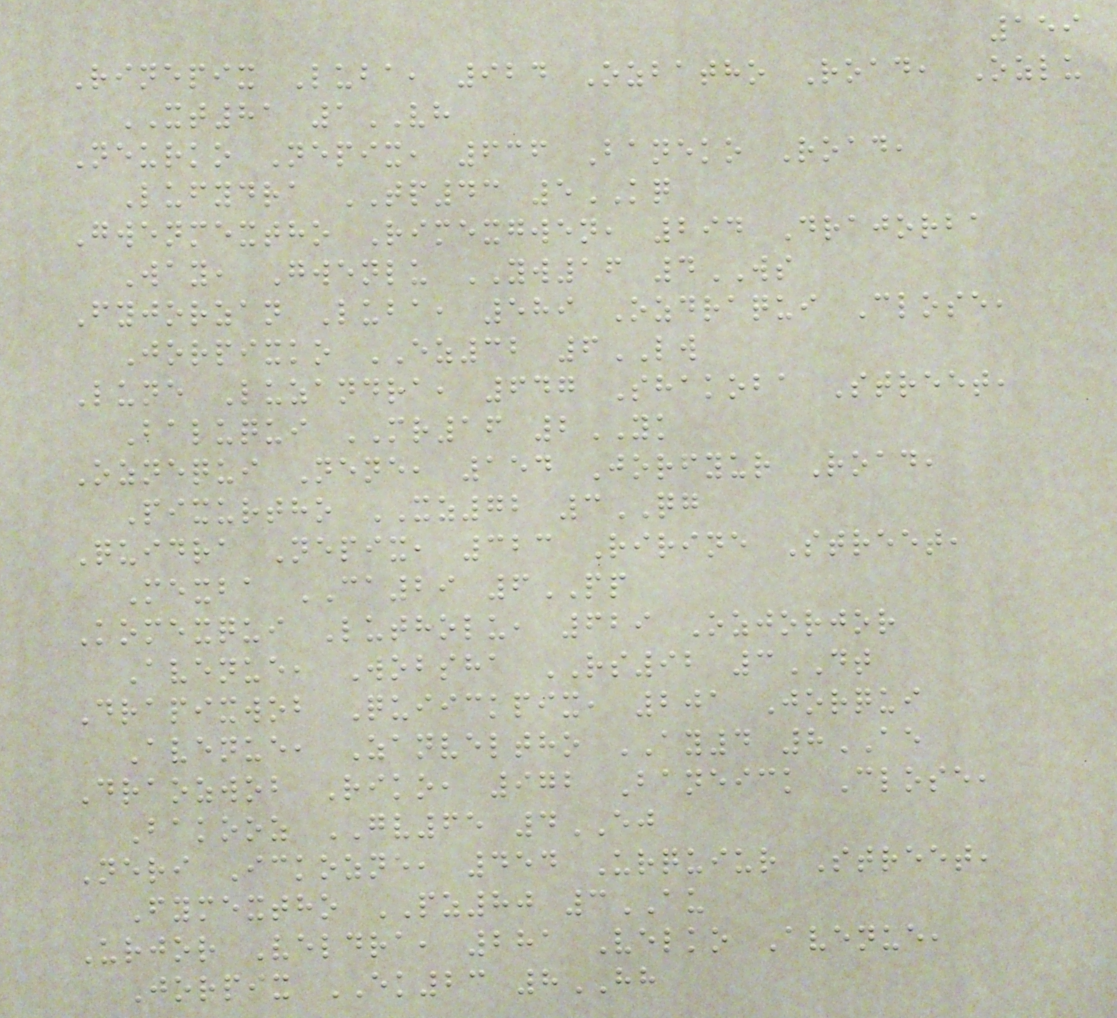159
Rinepix Luba, 924 Ozbatho Road, Ozlu
XT81 1VH
Neurko Nepix, 636 Baneko Road,
Lufydra TP43 5KQ
Gwenmextho Rimexgwen, 294 Drajorba
Way, Gwenlu YW16 4WS
Fyjorzan Luba, 589 Ozdraqui Close,
Jorpixko EZ32 6LW
Lune Luzandra, 647 Shakoba Street,
Baluqui MR16 2YK
Oznequi Nene, 154 Jorfyur Road,
Pixurtho XZ72 3QG
Quidra Nepix, 323 Ririne Street,
Mexba CA29 6PP
Komexqui Lutholu, 629 Ozjorjor
Avenue, Wobsha RS92 3DT
Drapixwob Quiickpix, 201 Jorqui
Avenue, Zanveltho AY4 8AE
Draozwob Riko, 972 Baneick Close,
Bakooz GV65 4EJ
Neri Ickozne, 454 Urquiur Street,
Fymextho PZ80 3AU
Urjor Veldra, 281 Velko Avenue,
Jorpix EK23 8HH
